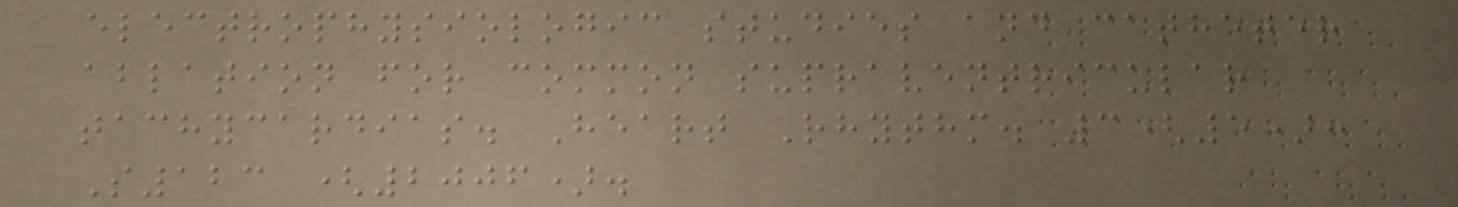electrophysiologic studies and catheter
ablation for common supraventricular
tachycardias. Heart Rhythm. 3(5):
S123 (2006).
